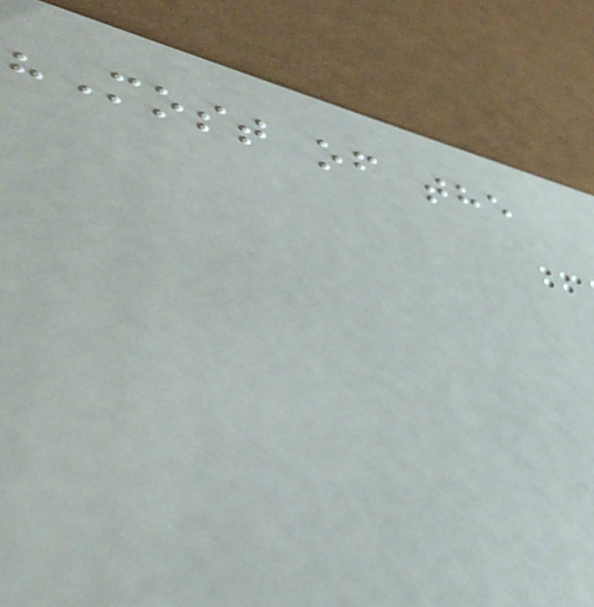"Most of the
